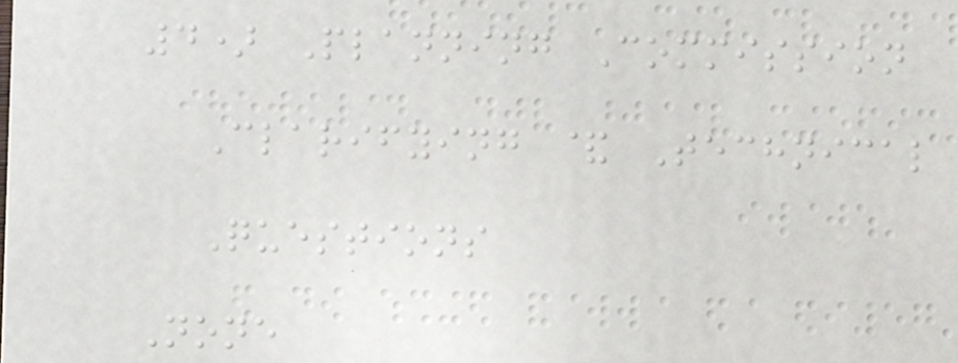4) Planning Commission
Clarifying & Technical
Questions
None
